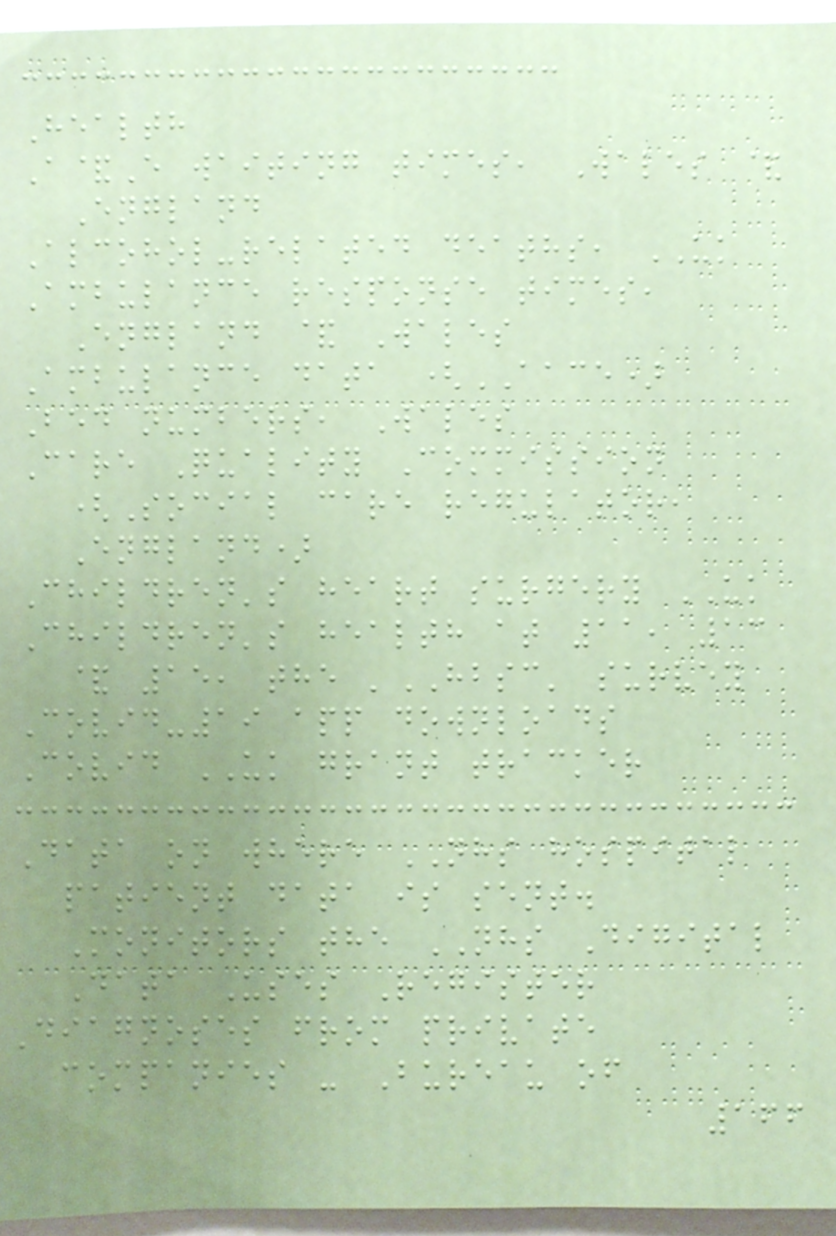Health
A&E waiting times, Wales &
England
Alcohol-related deaths, UK
Ambulance response times,
England & Wales
Ambulance data (AACE)
Bed numbers, Wales
Care Quality Commission
(Social care regulator,
England)
Children's heart surgery UK
Children's health at 11, 13
& 15, the 'HBSC' survey
Covid-19 app downloads
Covid UK grant tracker
Data on where NHS hospital
patient data is sent.
Monitors the NHS Digital
Data Uses Register
Diagnoses from private
companies - Bureau of
166
